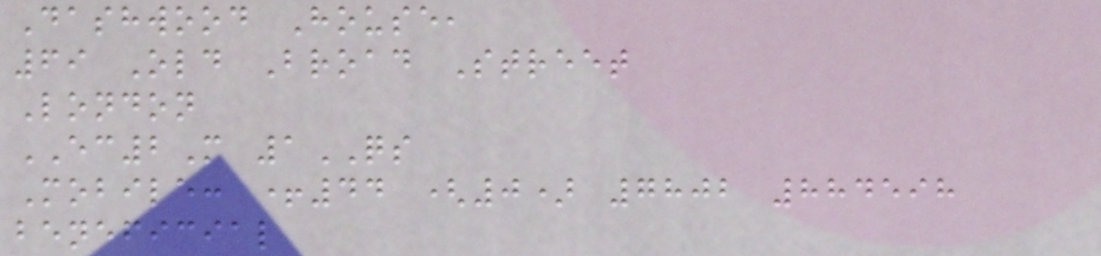Dashwood House,
69 Old Broad Street
London
EC2M 1QS
Mobile: +44 (0) 7802 884598
beneficial
